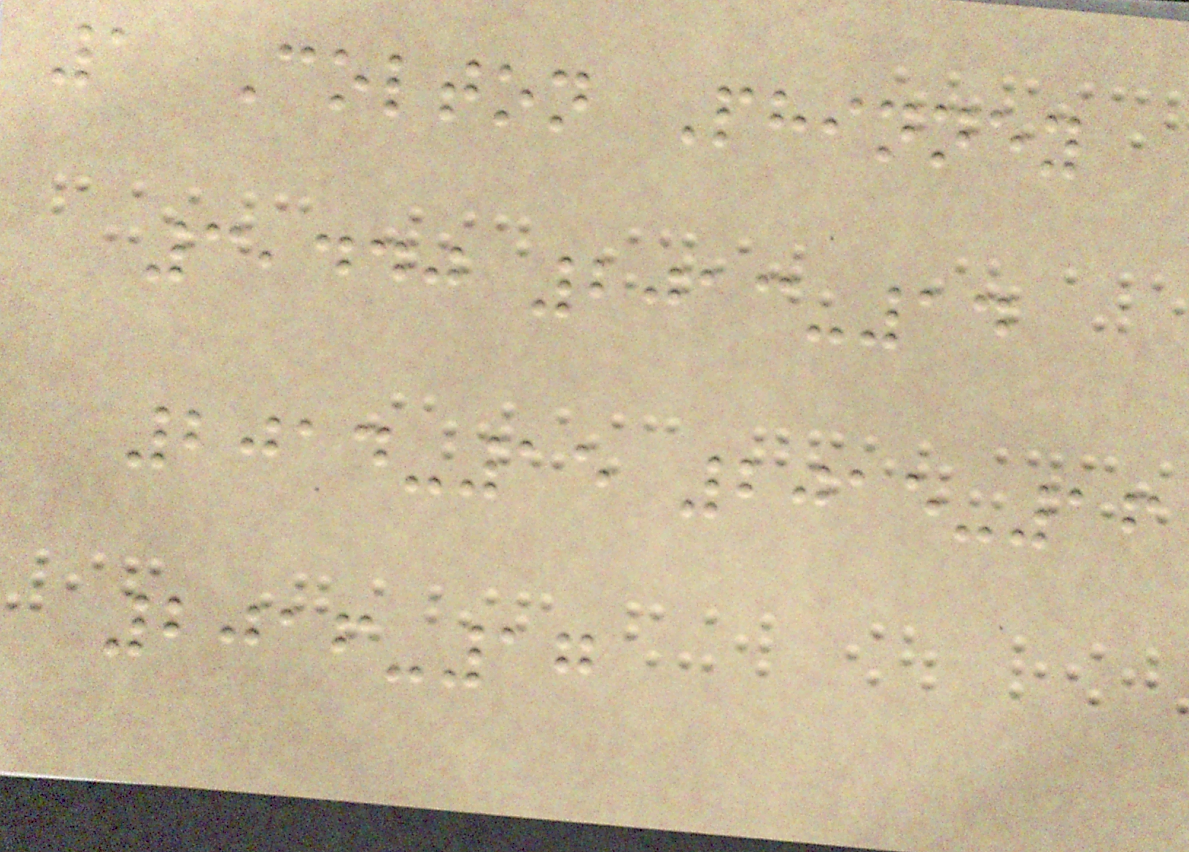1 Colton Phinney
3,440 2013-14
2014-15 2015-16
2016-17
